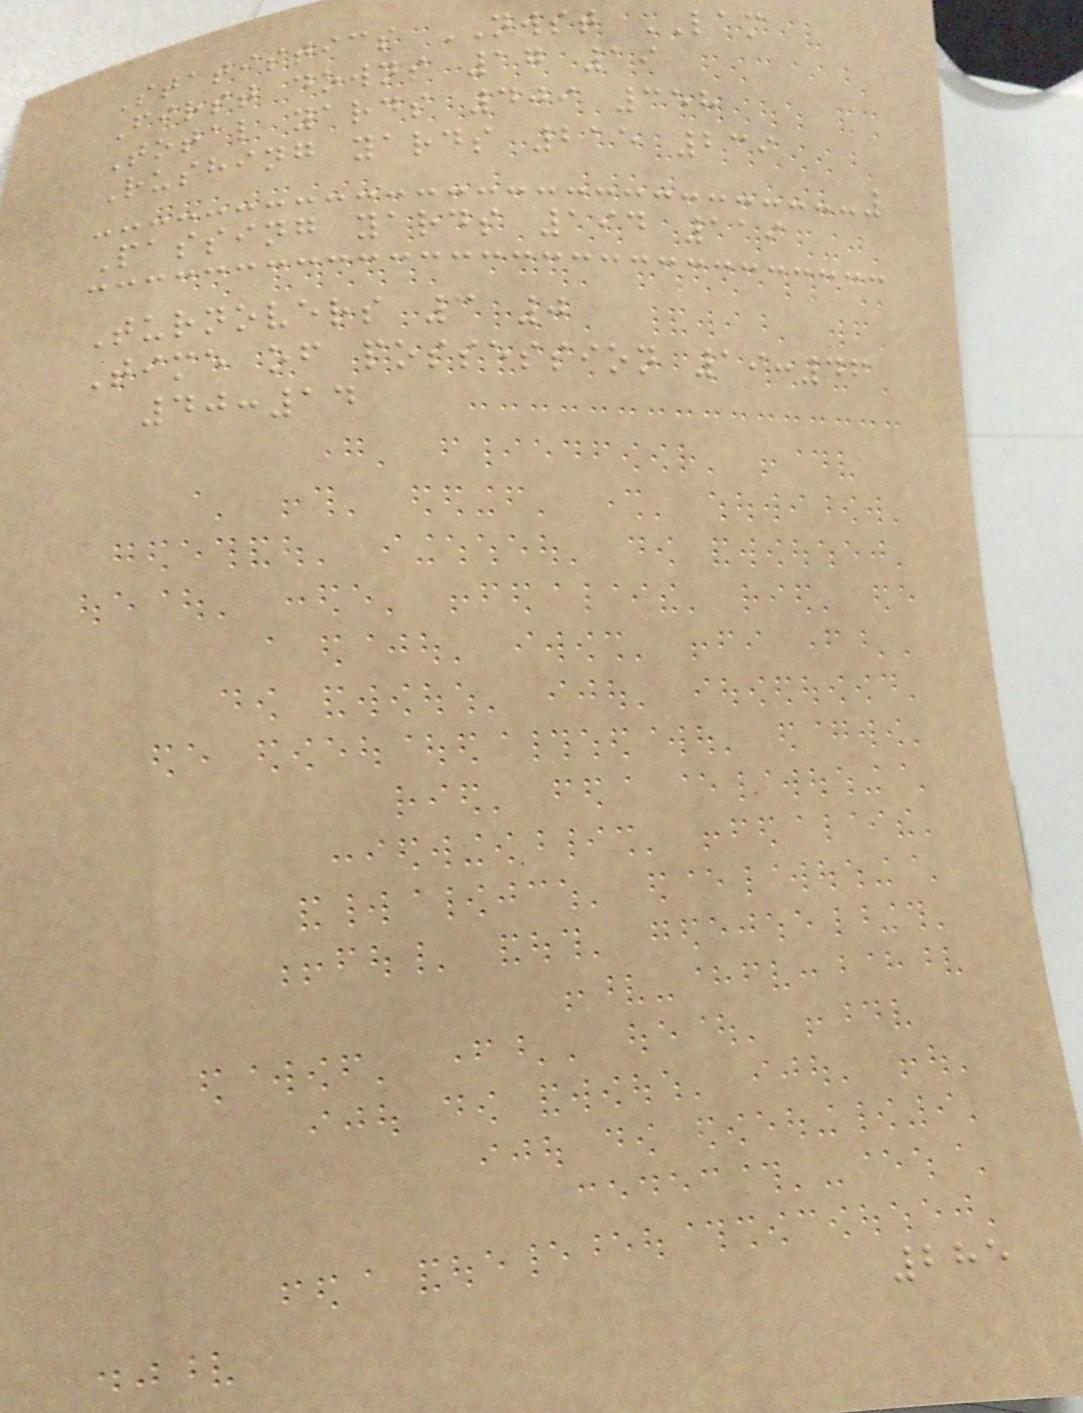Statistics NWST LAM
First downs 17 19
Total yards 409 358
Rushing yards 215 239
Passing yards 194 119
Turnovers 3 0
Time of possession 19:46
40:14
285
